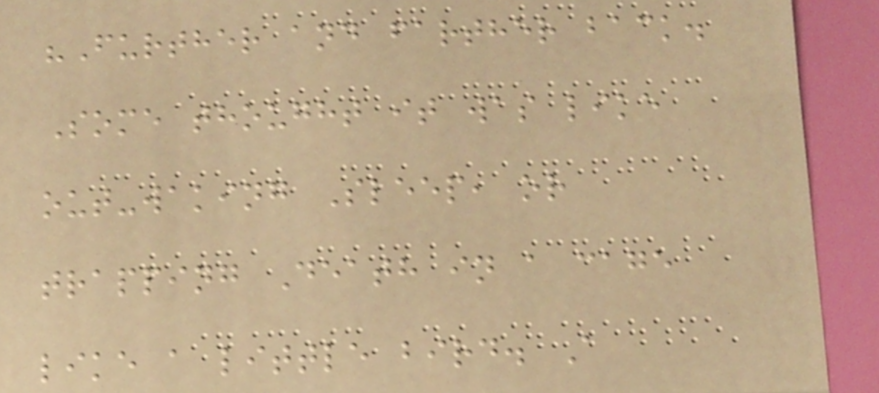"Further and farther back.
Some thought it was like
out-waking Sleep, or
trapping Death in a cage
like a little bird. A
